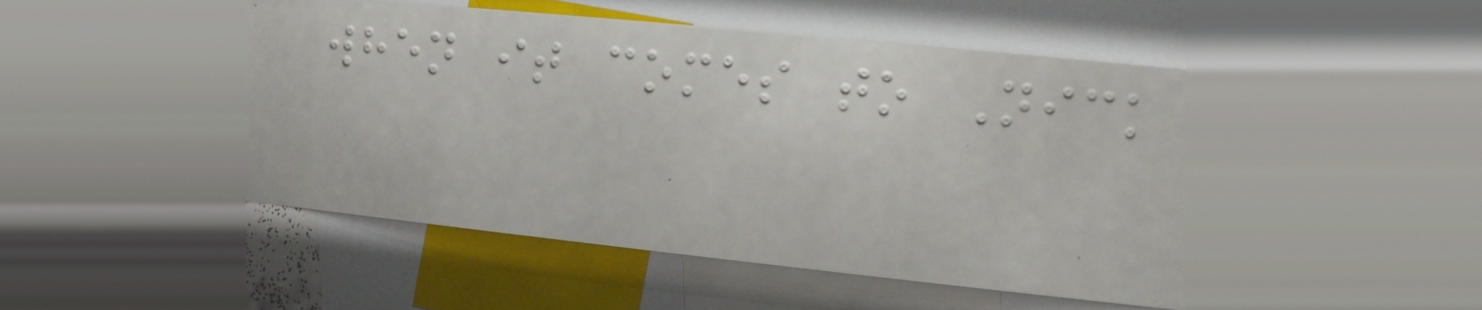when it comes to Nick
